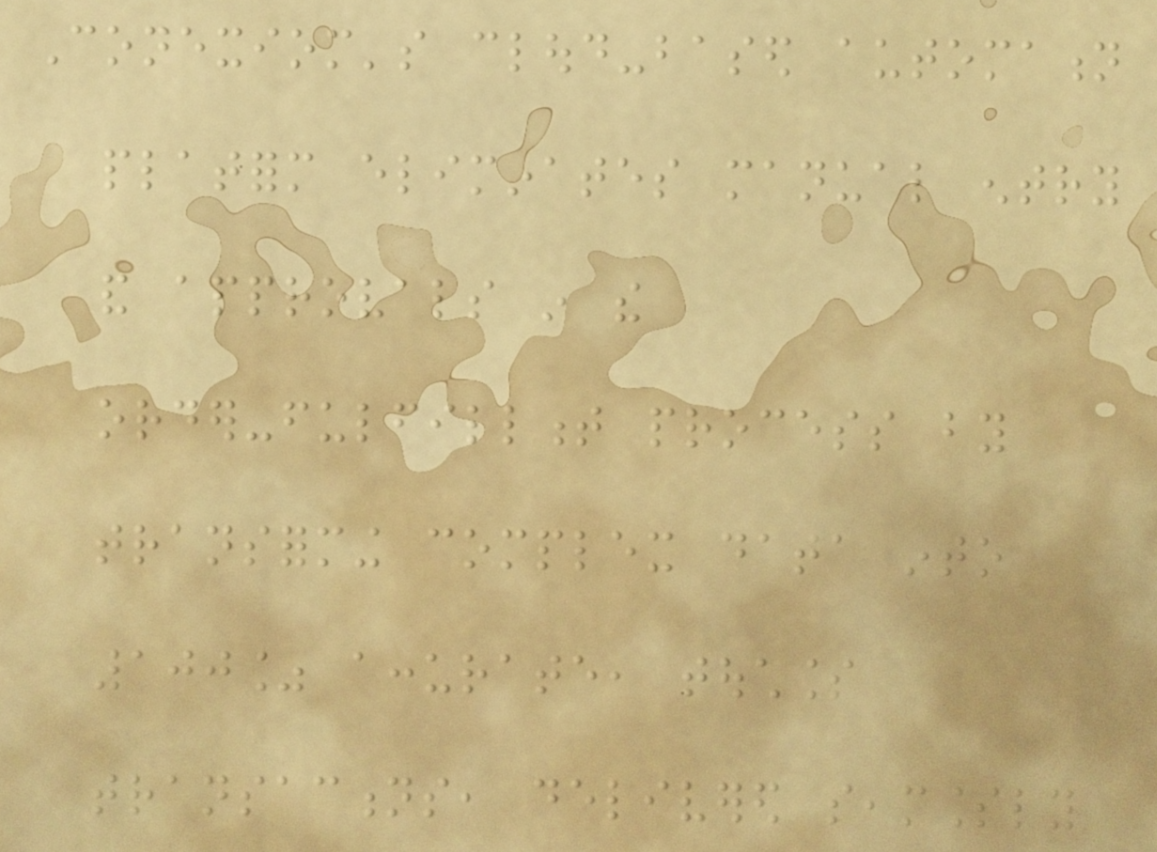Conexiom's cloud-based automation
platform eliminates manual entry
and approvals in the
order-fulfillment process by
transforming complex data into
100% accurate, touchless
transactions, delivered seamlessly
